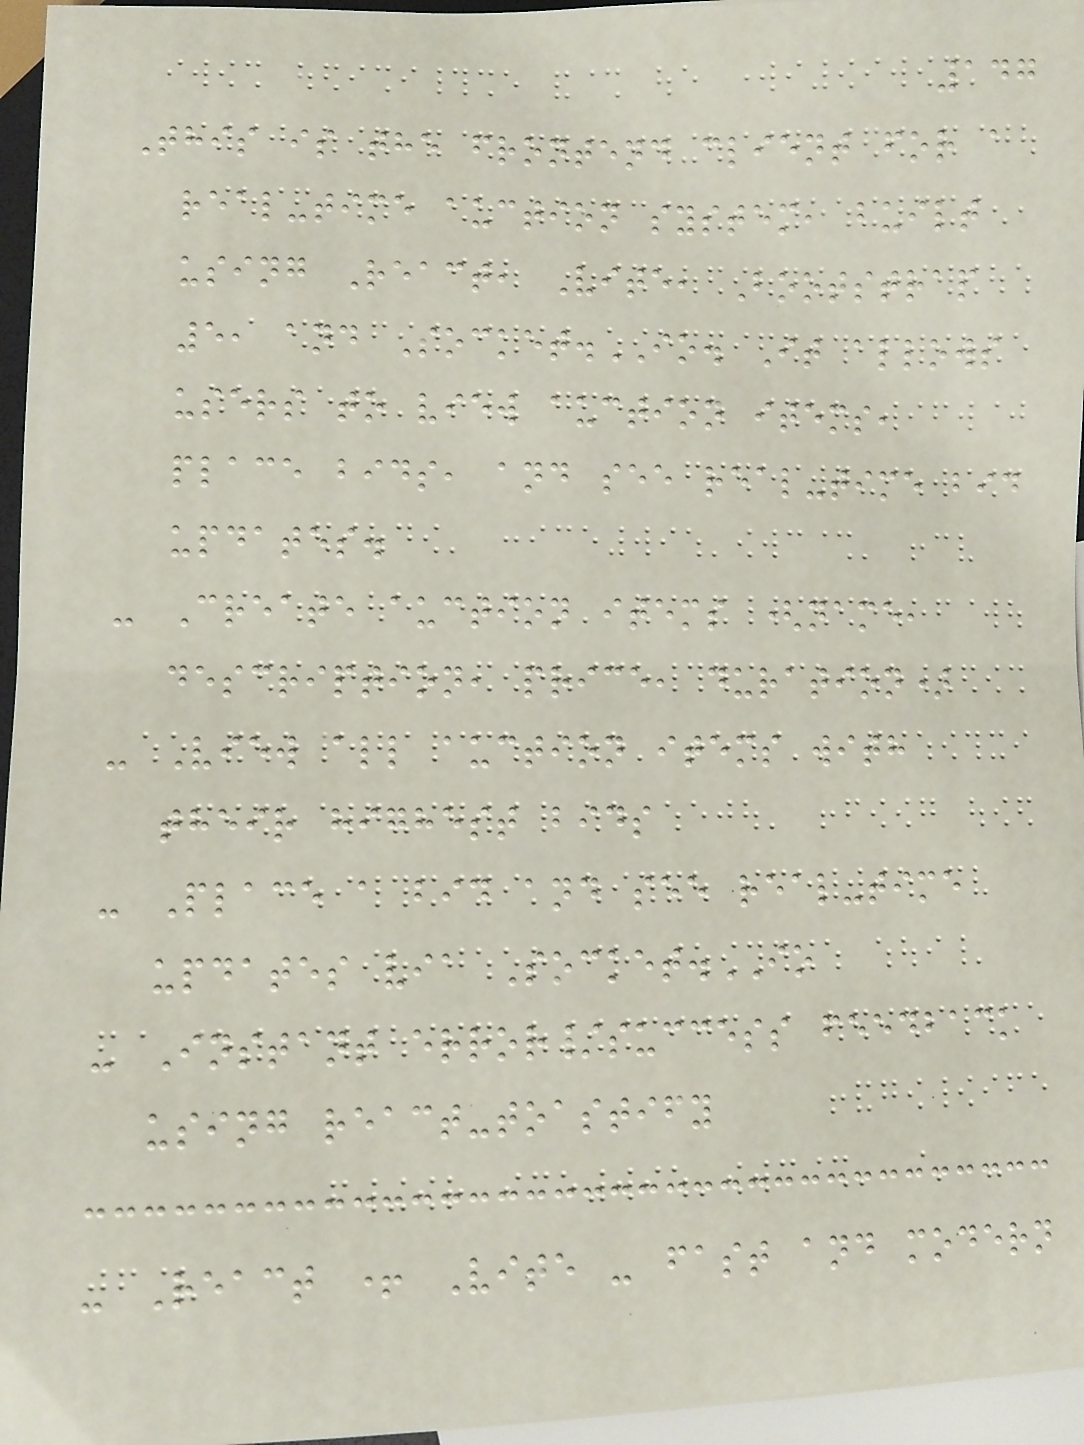147
This is the frontend client for a
real-time auction system, built
using React, Vite, Bootstrap
5, and Socket.IO. It allows
users to view auction items,
place bids, and see real-time bid
updates.
- Create auction items (name,
description, price, duration)
- View all auction items with
their highest bids
- Place a bid and see real-time
updates via Socket.IO
- Instant error/success feedback
using react-toastify
- React + Vite - fast and modern
